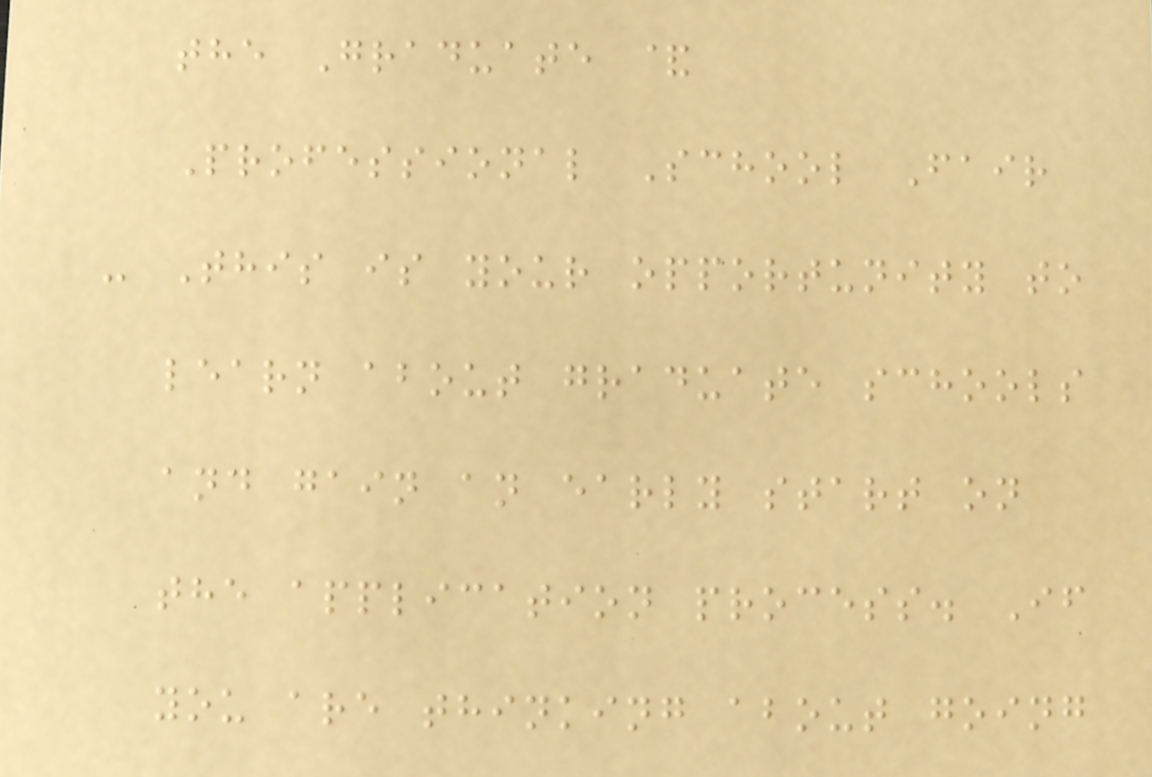the Graduate &
Professional School Fair
- This is your opportunity to
learn about graduate schools
and gain an early start on
the application process. If
you are thinking about going
